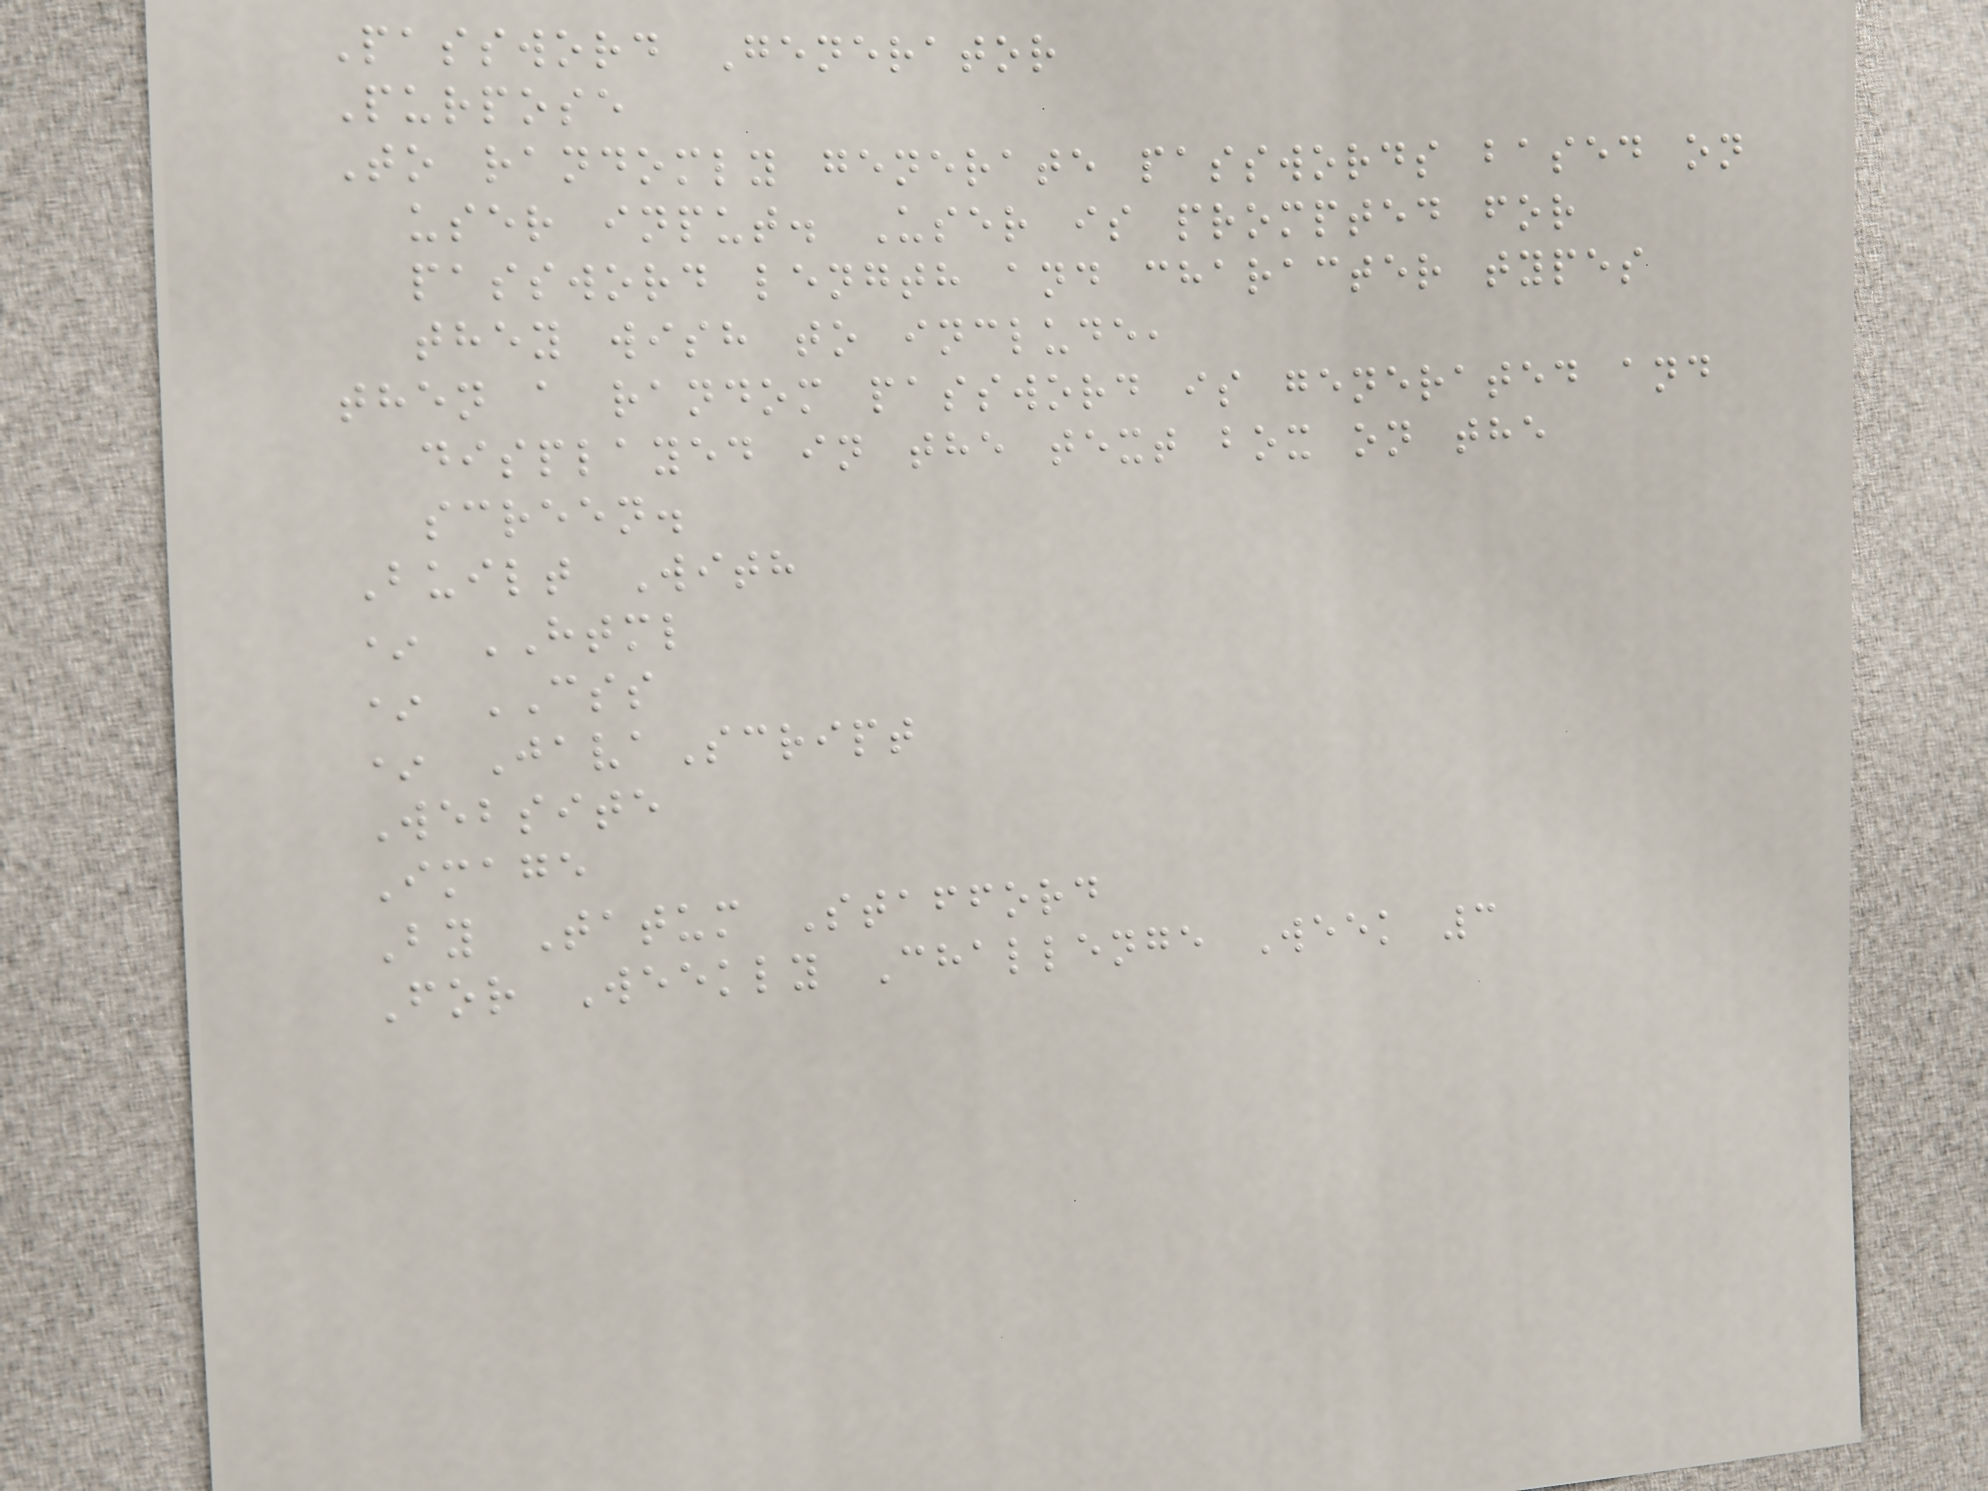Password Generator
Purpose
To randomly generate passwords based on
user input. User is prompted for
password length and character types
they wish to include,
then a random password is generated and
displayed in the text box on the
screen.
Built With
* HTML
* CSS
* JavaScript
Website
Image
By Tatum Stafford
For Weekly Challenge Week 3
